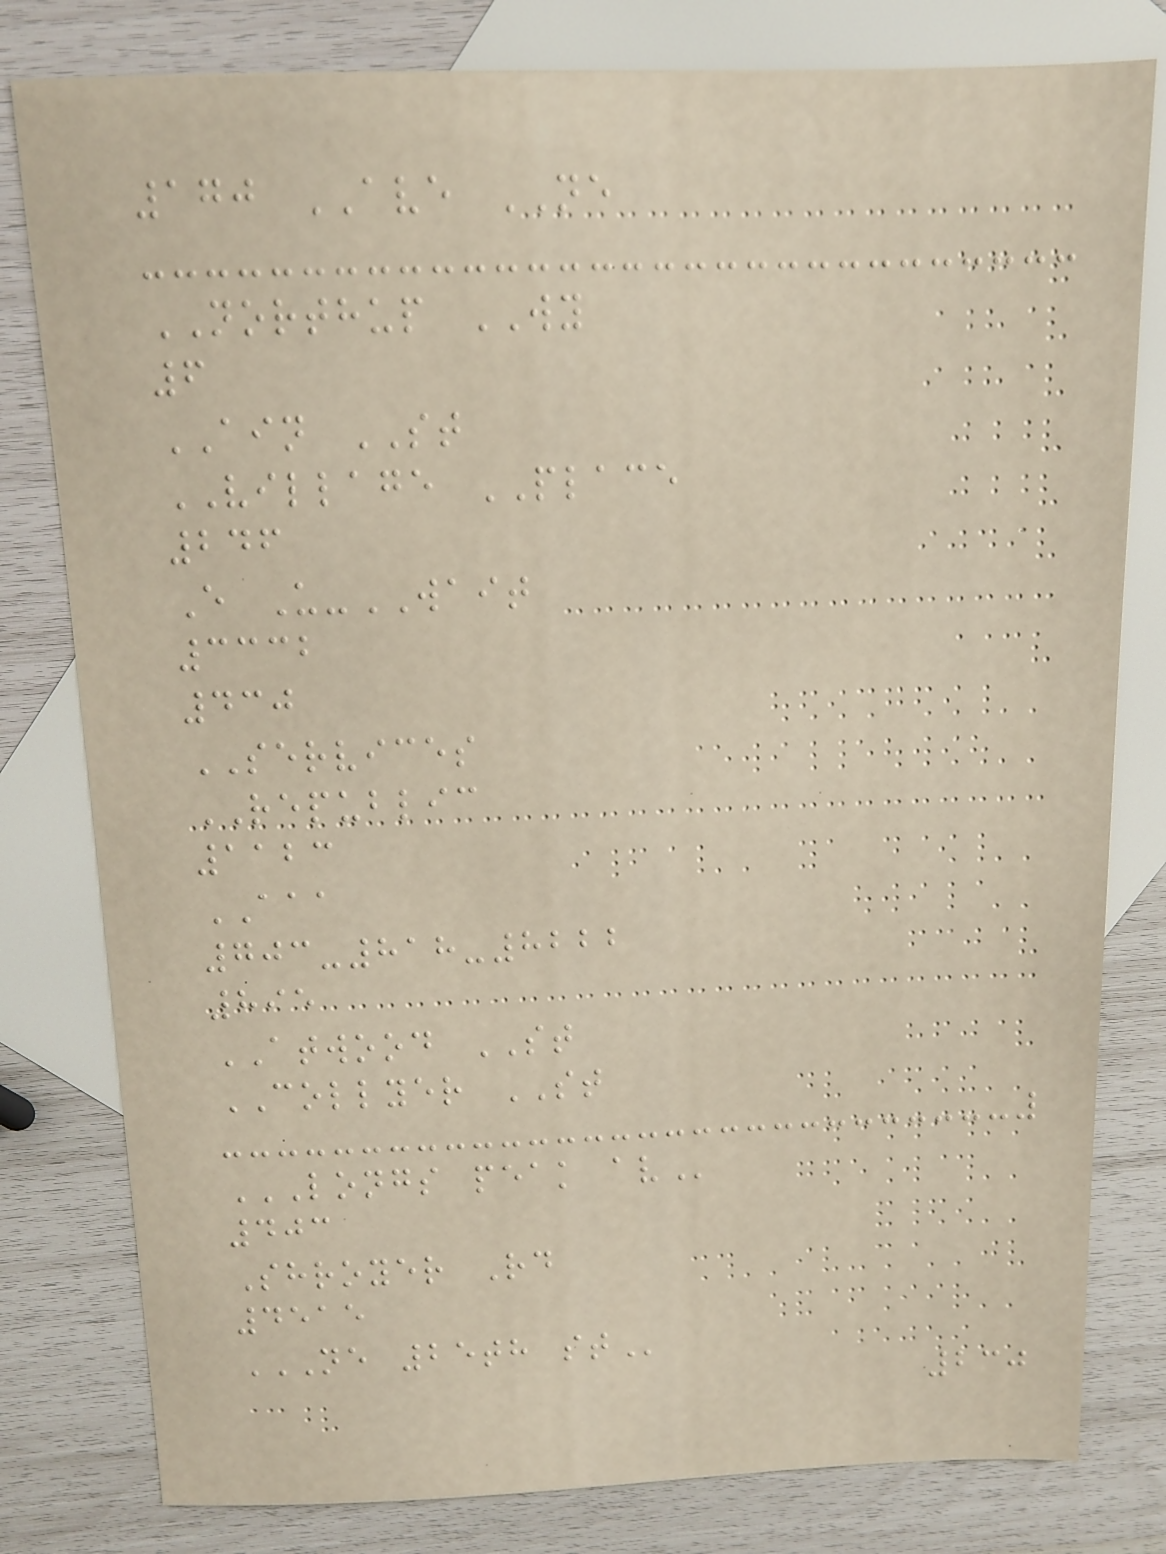170 AVE NE
NORTHUP WY
6
AIN ST
VILLAGE PLACE
246
E U-WAIT
3332
430
SERVICES
REPUBLIC
1123
AAA
703-818-8222
895
ATWOOD ST
COLLYER ST
LONGS PEAK AV
403
Shroyer Rd
4515
NE 25TH ST
230
